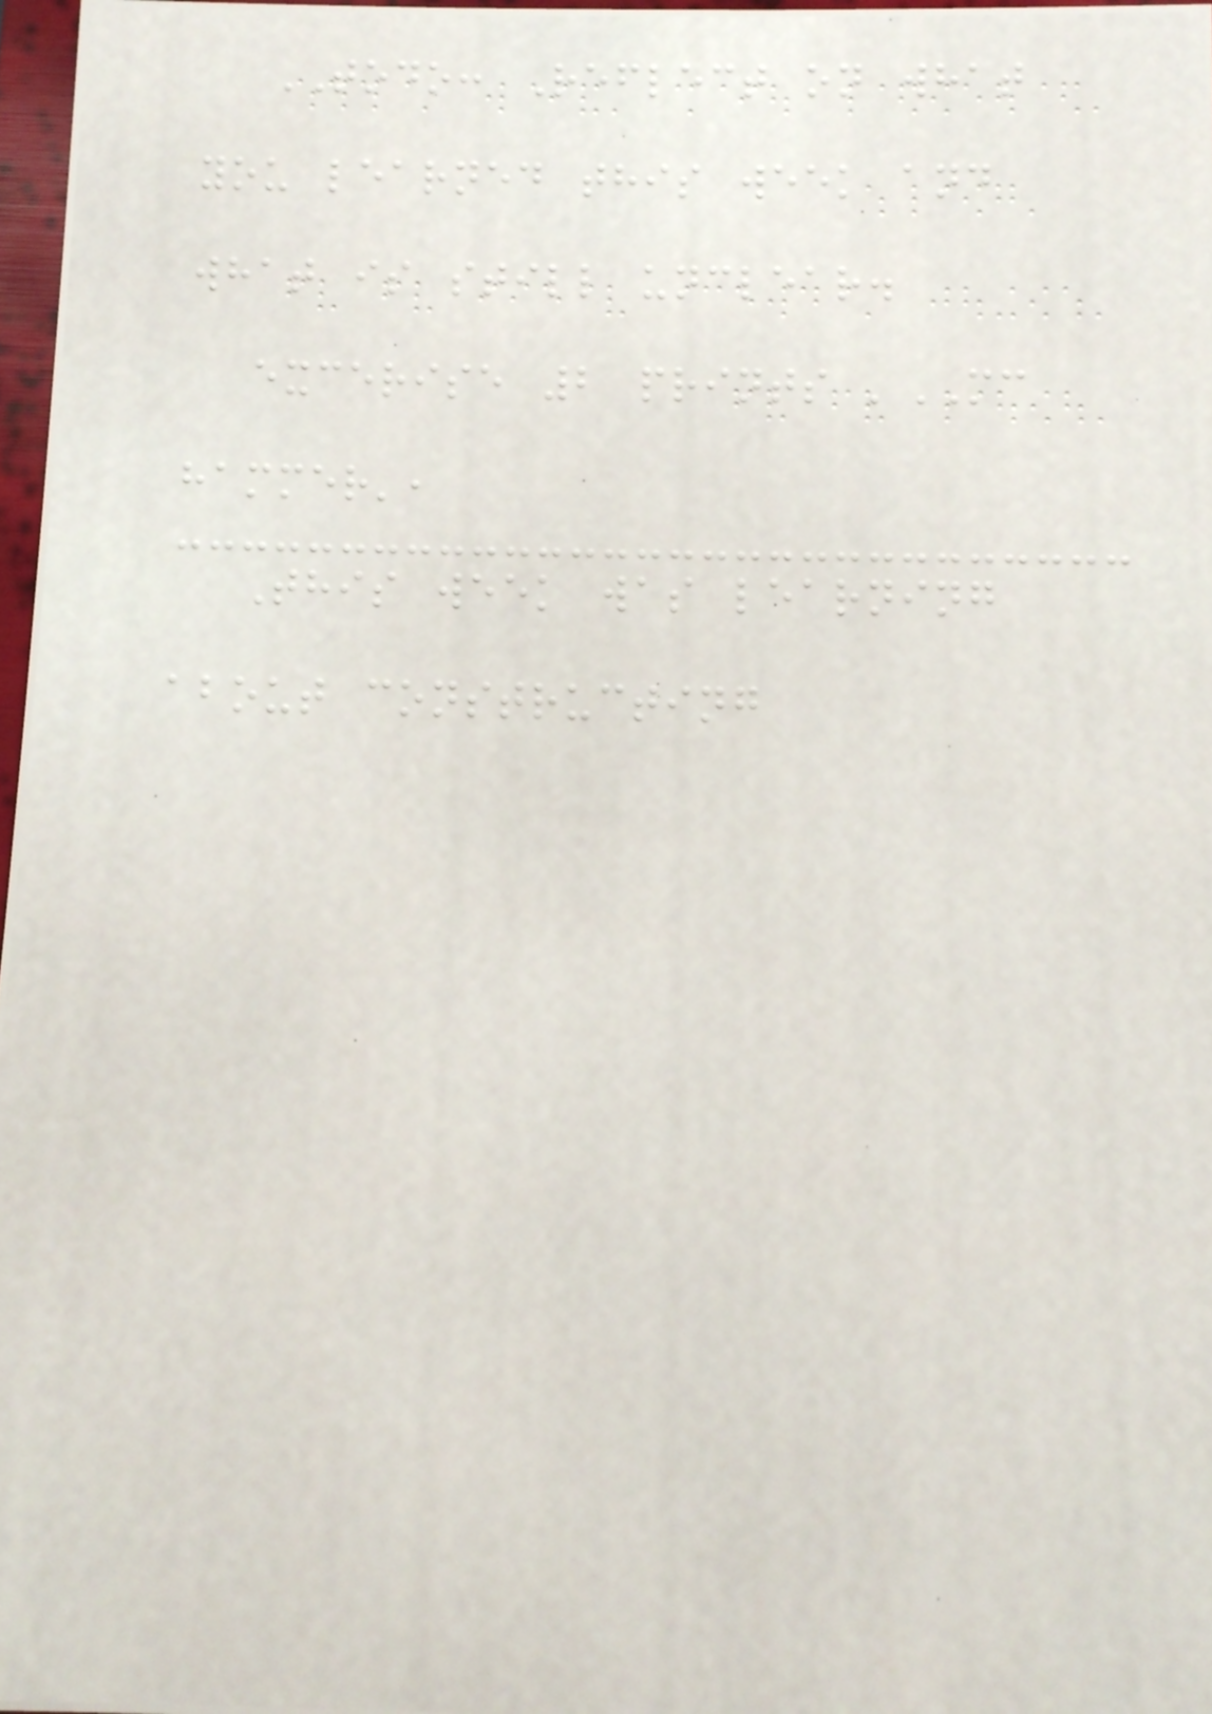TODO: Reflect on what
you learned this week and
what is still unclear.
excerise 2 prints 'MC
hammer',
This week was learning
about constructing
